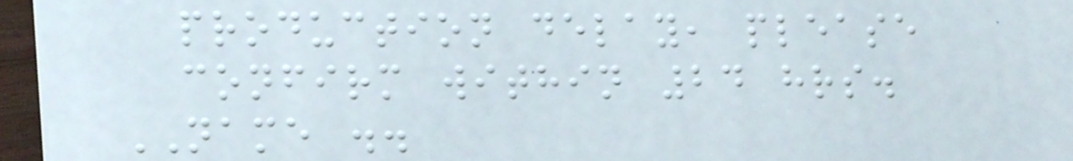production delay, please
confirm within 24 hrs.
NAME ..
